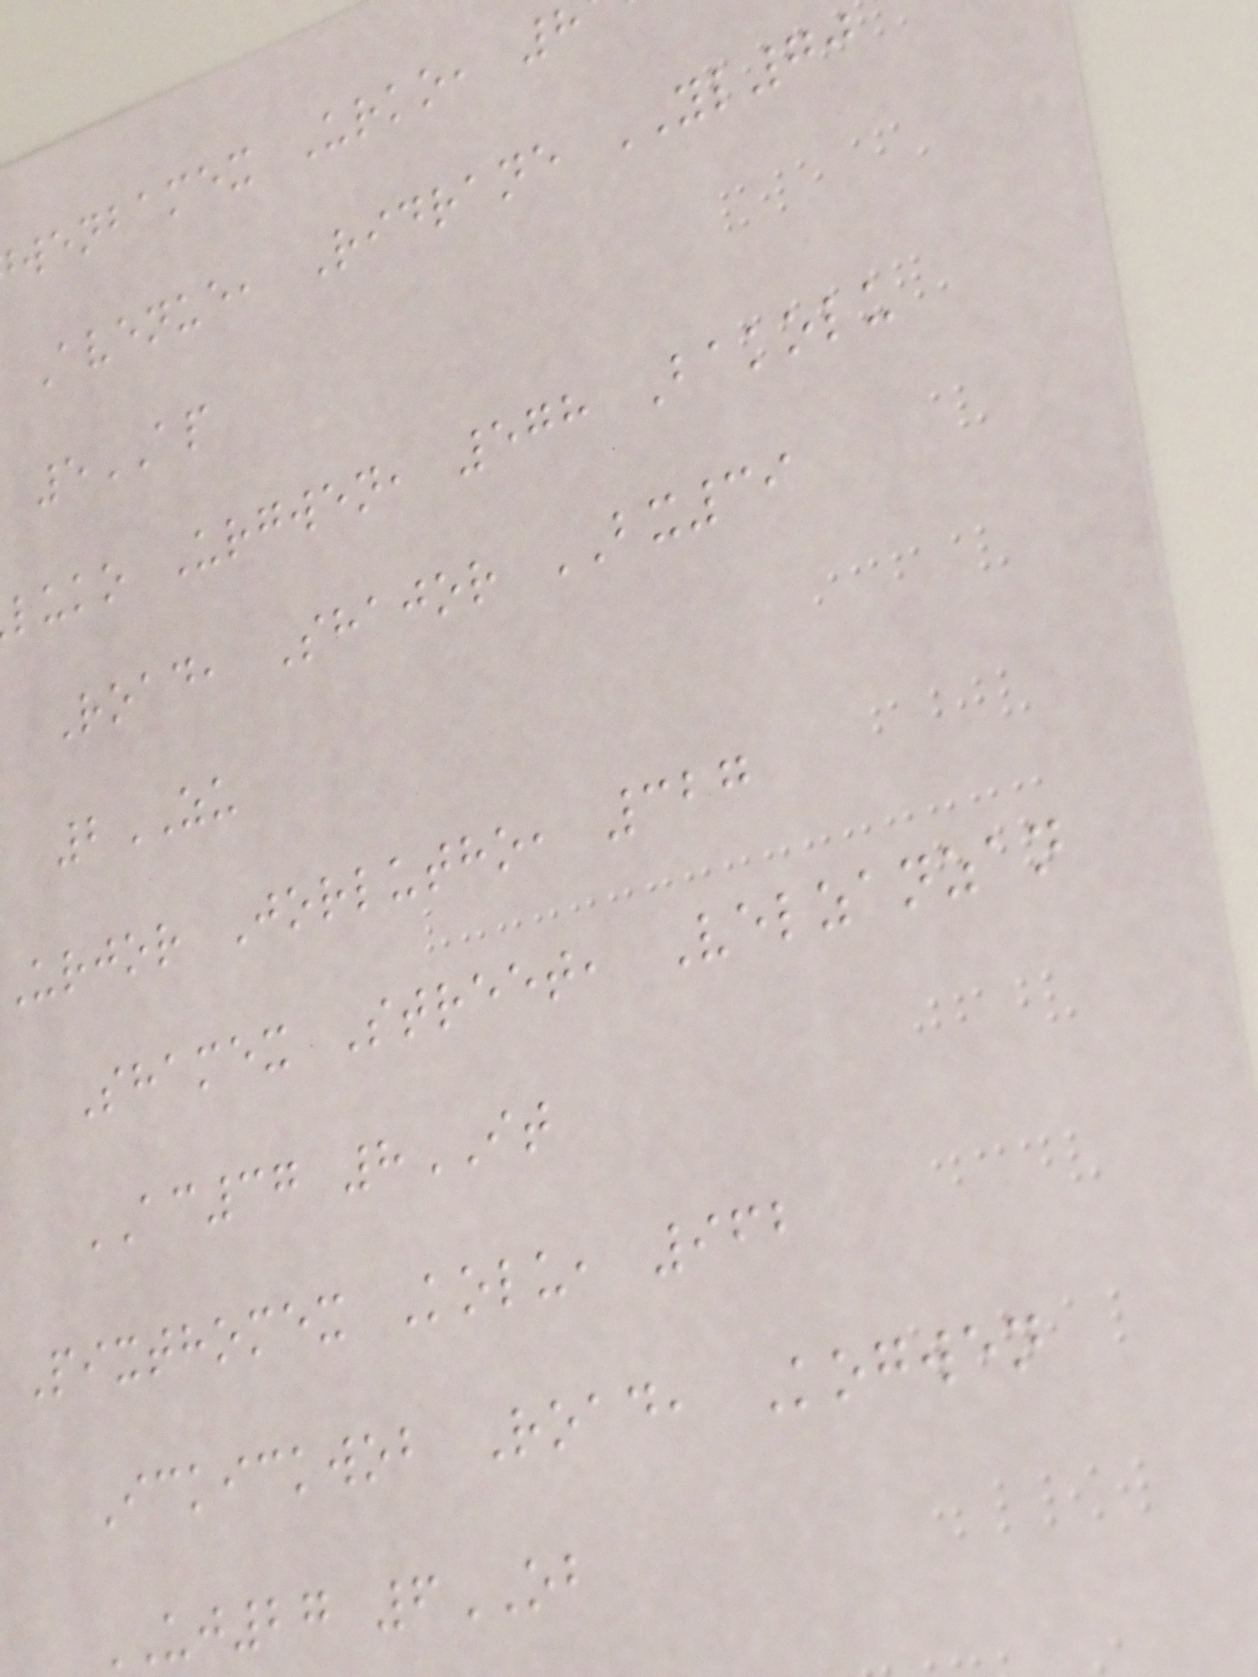wenbamex Urko, 8
Avenue, Ridrane YL70
5AP
luko Urgwen, 578 Bakolu
Road, Shajor BX39
2ZU
Urjor Jorlutho, 327
Shamex Street, Velzanzan
AC37 8IT
Pixthomex Kolu, 962
Ickickwob Road, Kogwen
UJ27 6OB
